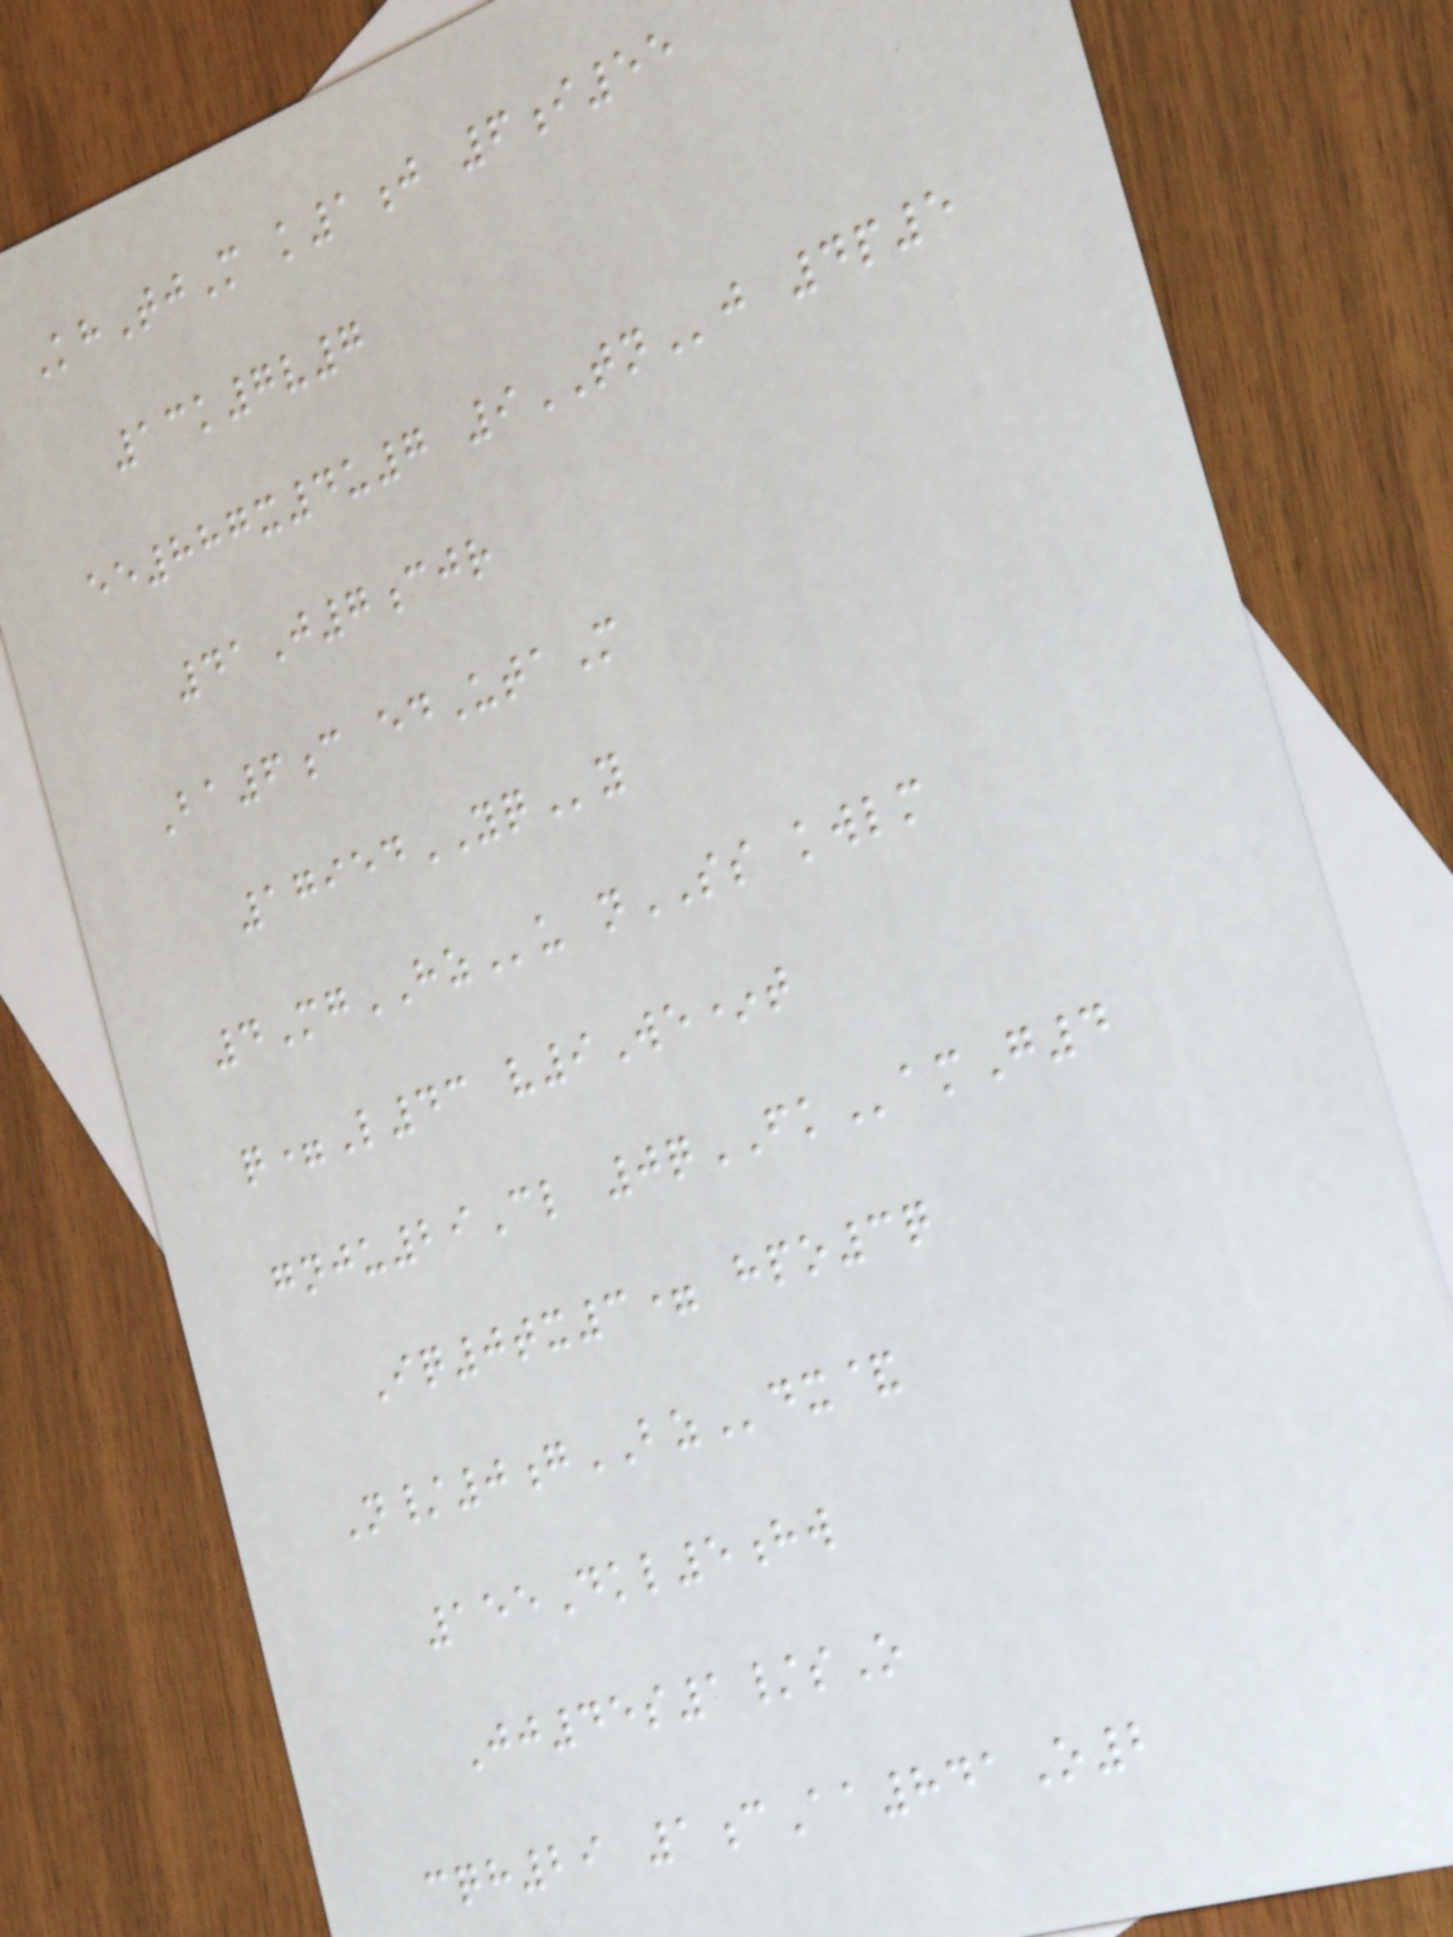KhTjM k1j 6i55
13k7v7
ee887x4u7 9TNj 4p5
41J7cjr
Ba6c edUtaM
17954YQy
4MgHZu nSS kwlm
q=L43 v9We*t
gnju29Cl 0qFKamG4
Iq0tx3= hpo3q
N/0gBZdx&
155Dkl5hw
Jj45s1/sO
cqh29 1cAa841O2
